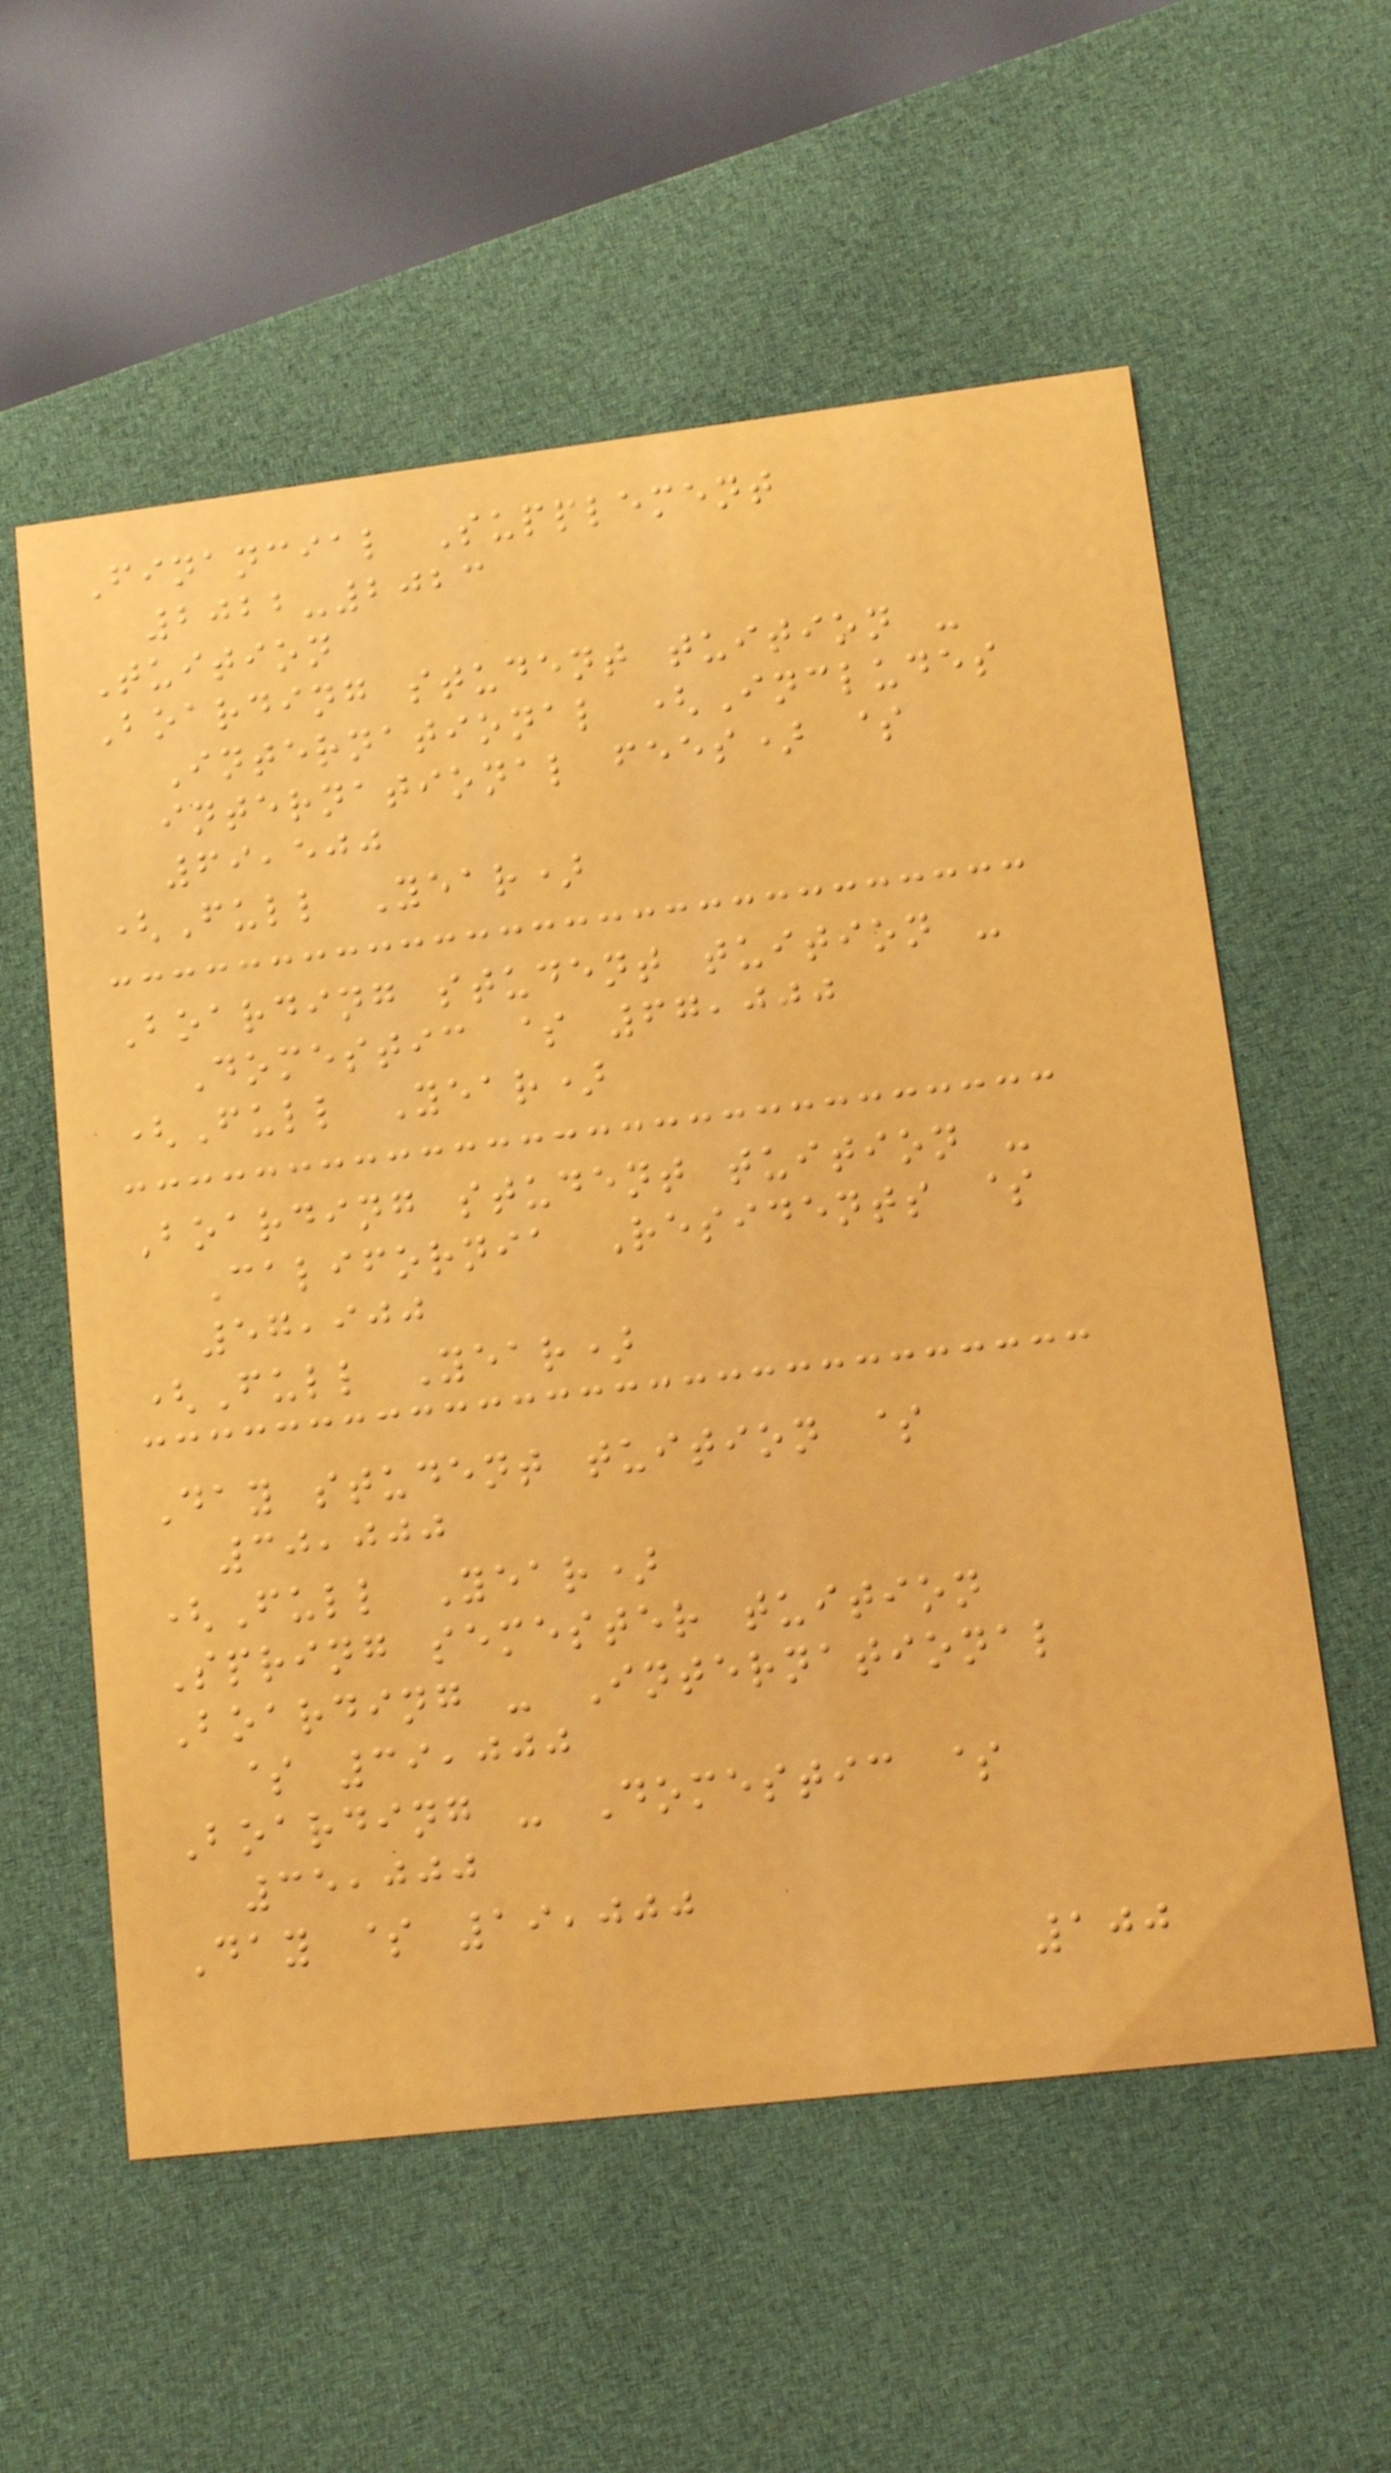Financial Supplement
2022-2023
Tuition
Boarding student tuition -
International (Includes
international fees) $
69,500
(Full Year)
Boarding student tuition -
Domestic $ 67,000
(Full Year)
Boarding student tuition -
California Residents $
57,900
(Full Year)
Day student tuition $
30,000
(Full Year)
Spring semester tuition
Boarding - International
$ 39,000
Boarding - Domestic $
35,000
Day $ 19,000
100
